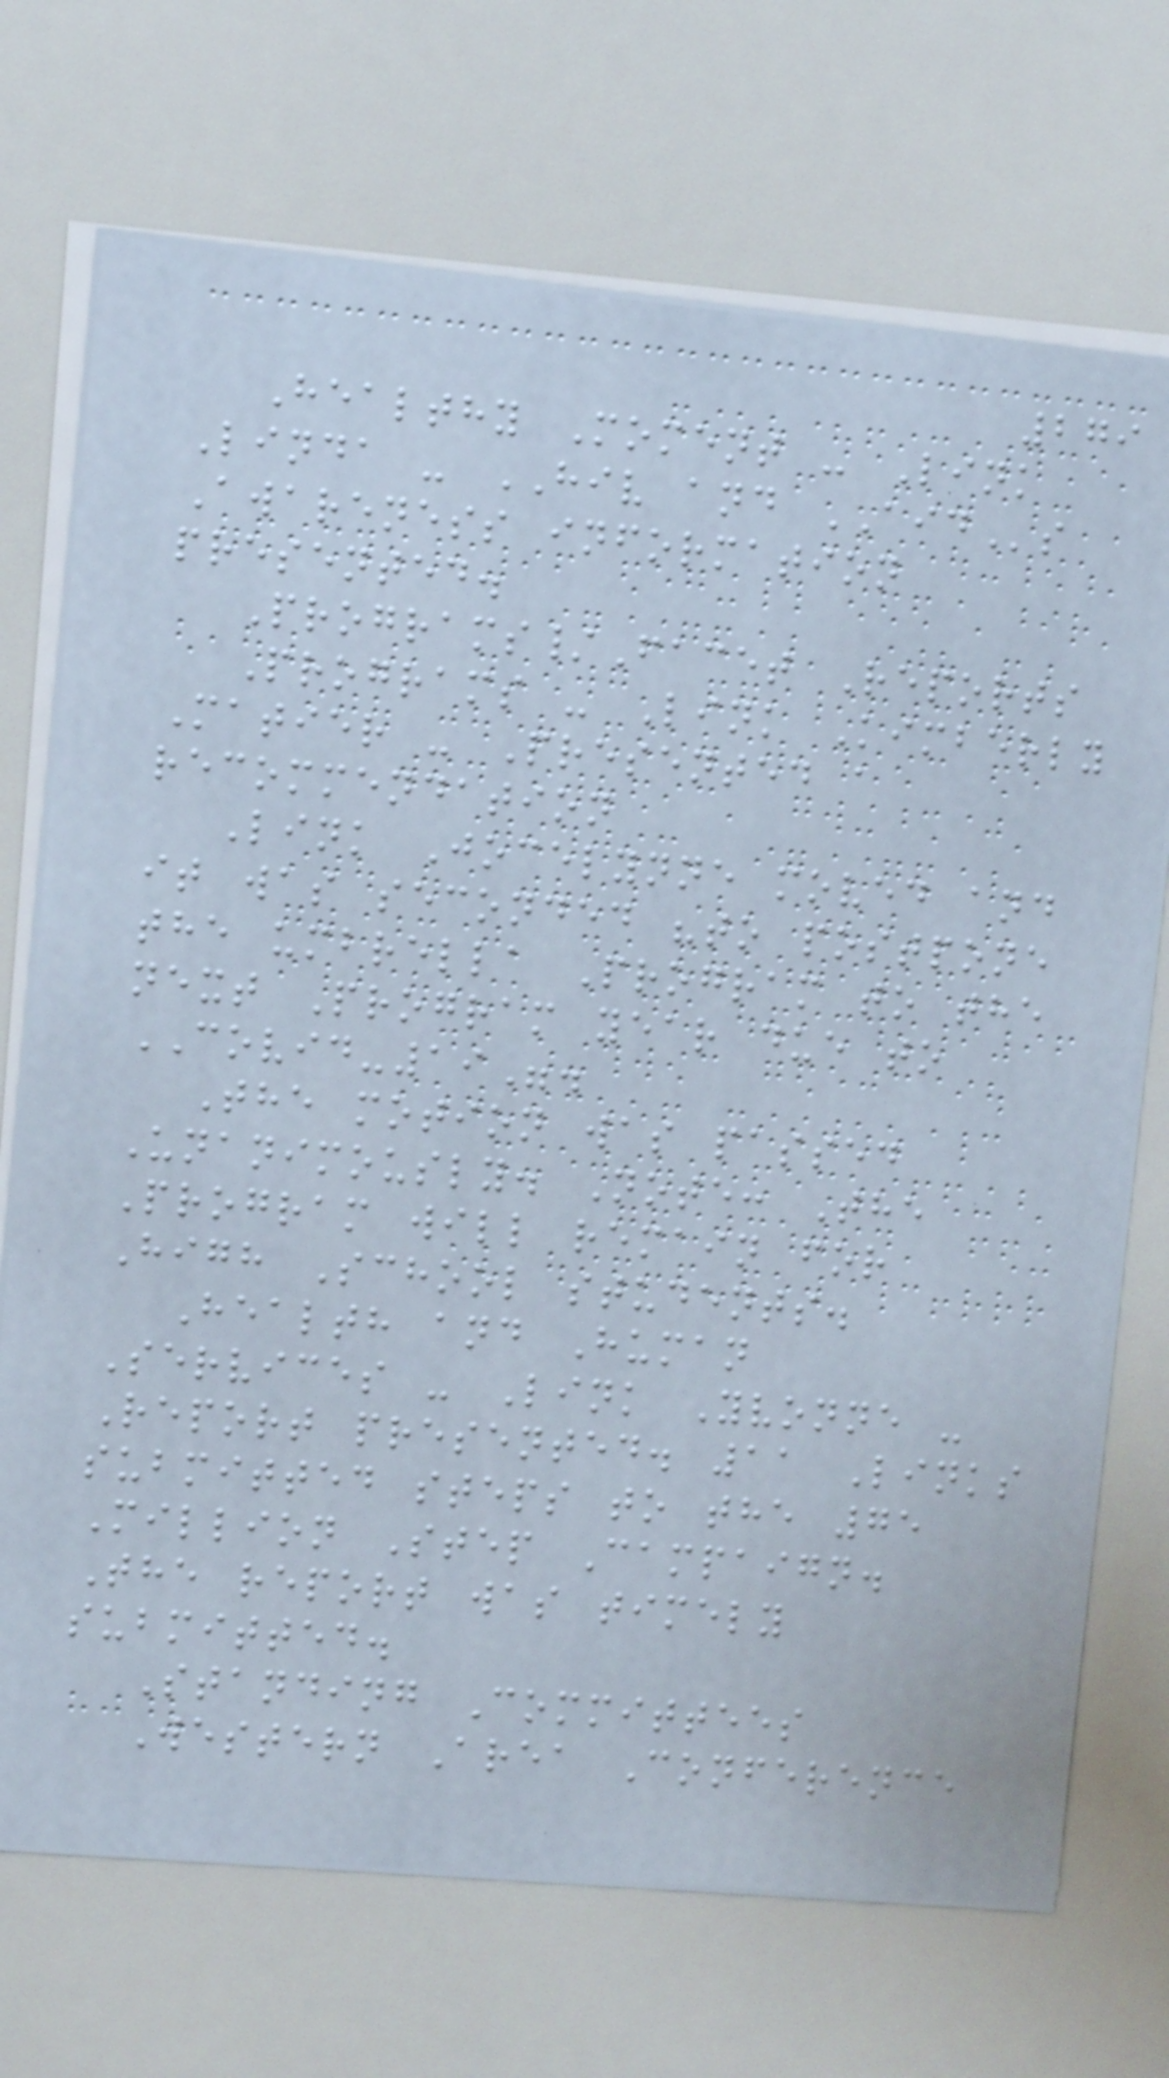279
Healthy Moment - Link
Linda - HIV and AIDs
Awareness information
presented.
Programs/Facet Reports
Programs - Link Kimberly
Matier - Presented a
recommendation
Link Jocelynne moved and
it was seconded "to postpone
the umbrella Program to the
next Program year due to
COVID-19".
The motion was passed
Unanimously. Note: The
Program will remain for
High School students.
Health and Human
Services - Link Yvonne -
Report presented. 11 Links
submitted steps to the 75
Million Step Campaign.
The report was timely
submitted.
Standing Committees
Western Area Conference
